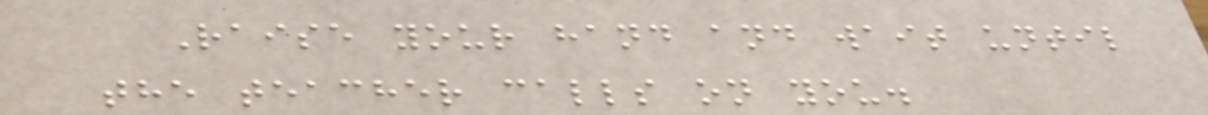Raise your hand and wait until
the teacher calls on you.
